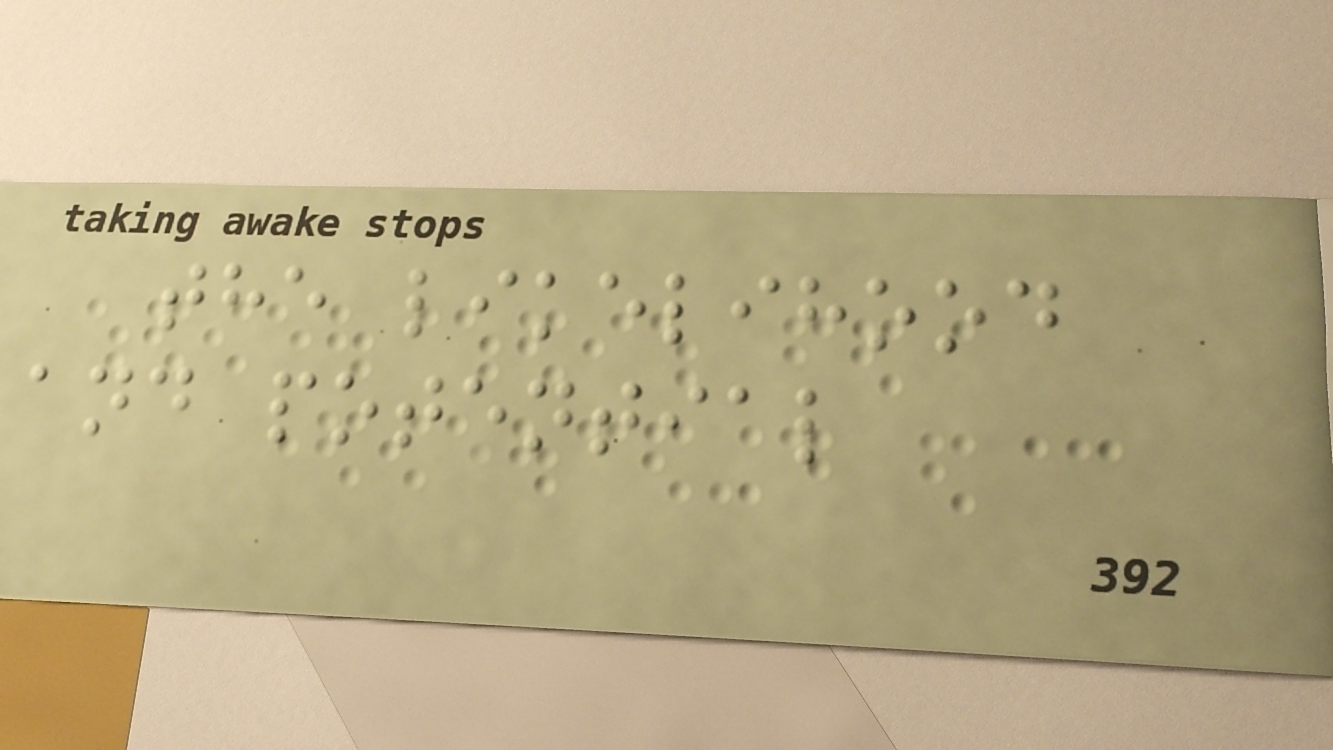the likelihood
and potential
